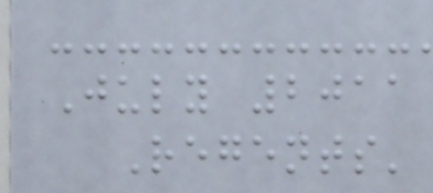July 2011
Regents'
